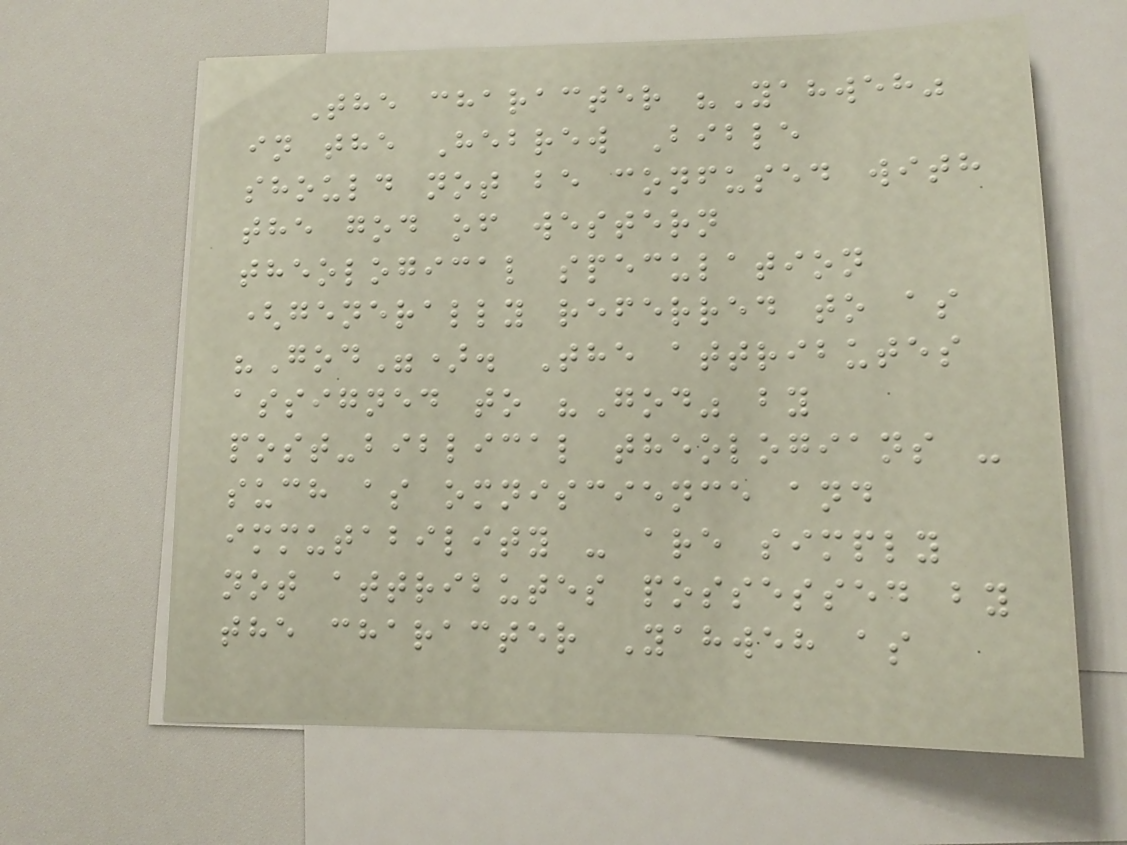The character "Yahweh"
in the Hebrew Bible
should not be confused with
the god of western
theological speculation
(generally referred to as
"God"). The attributes
assigned to "God" by
post-biblical theologians -
such as omniscience and
immutability - are simply
not attributes possessed by
the character Yahweh as
